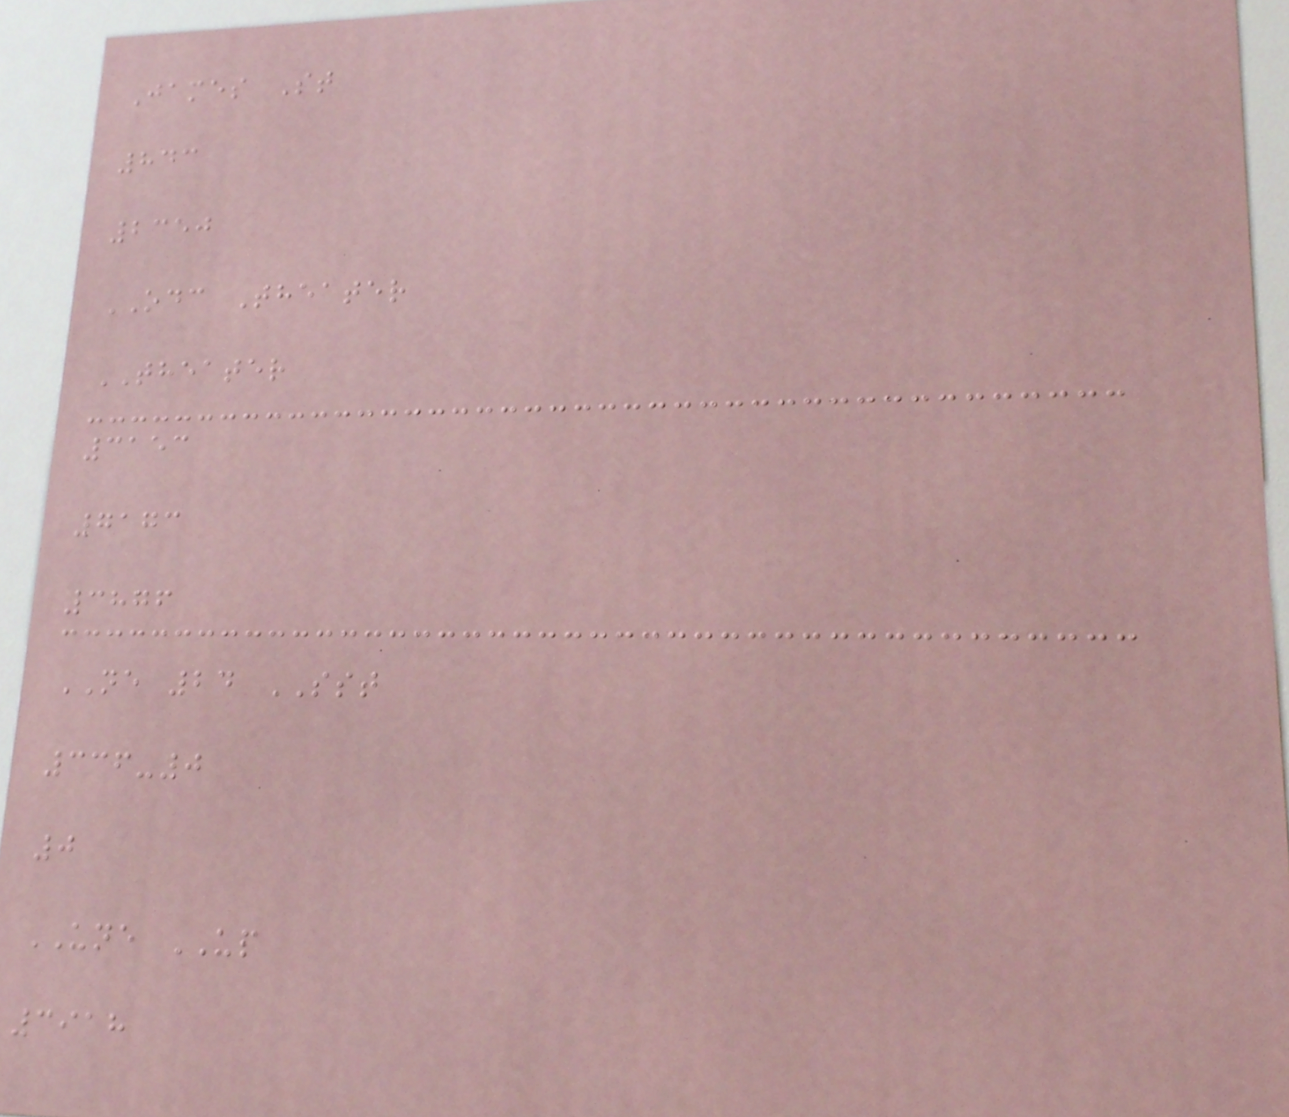James St
843
2350
ODC Theater
THEATER
3153
7173
3876
NE 24 SST
336-0
0
UNE UP
3918
